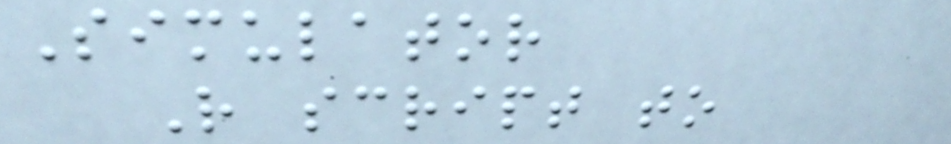Simulator
R script to
